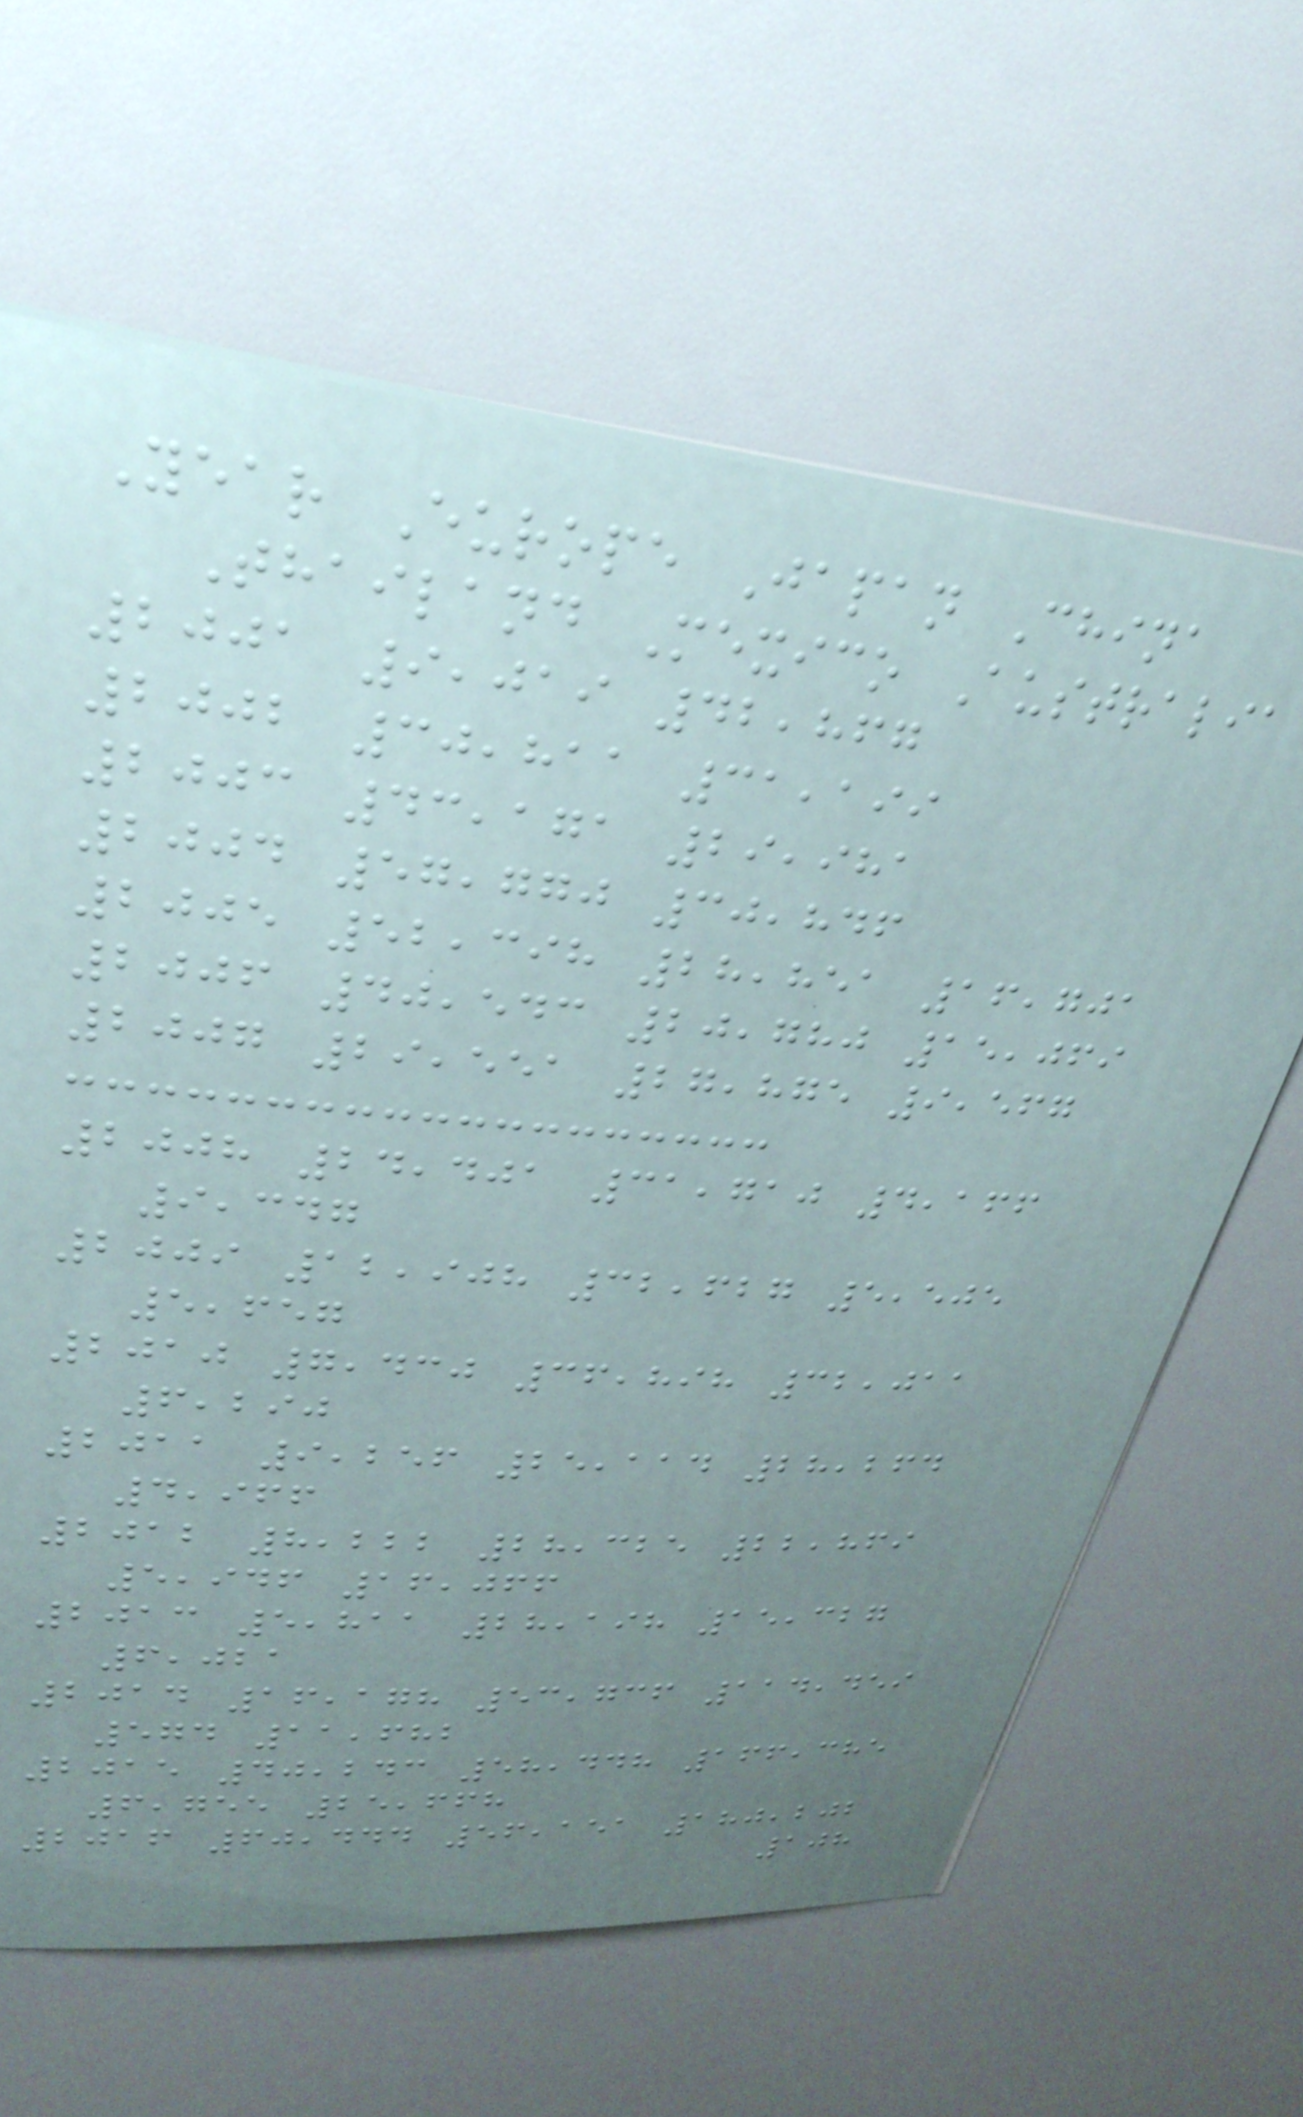Year Europe Japan China
Thailand Mexico Australia
2001 9,019 42,867
2002 30,811 31,199
2003 43,171 29,981
2004 57,770 30,846
2005 52,398 28,851 16,701
2006 40,543 20,780 15,069
2007 29,551 27,875 9,567
2008 24,401 31,710 4,166
9,347
2009 12,908 32,627 5,505
5,657
2010 7,430 36,898 32,011
6,290
2011 9,256 25,114 28,264
4,966
2012 8,222 28,325 22,869
5,946 16,066
2013 5,811 28,198 15,327
6,021
2014 16,178 53,736 114,459
574 11,682
2015 40,243 58,448 166,385
6,755 25,668
2016 60,444 56,151 180,202
108
